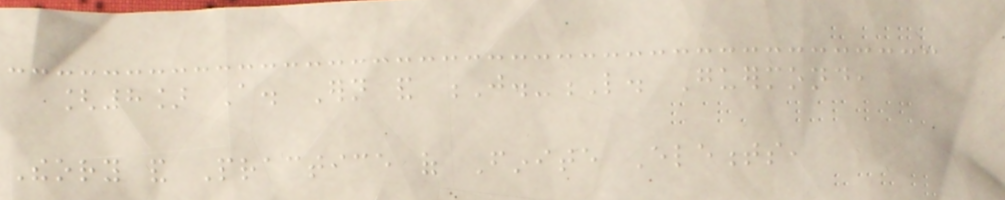[8] A. Ern and J.-L. Guermond,
Theory and Practice of Finite Elements,
